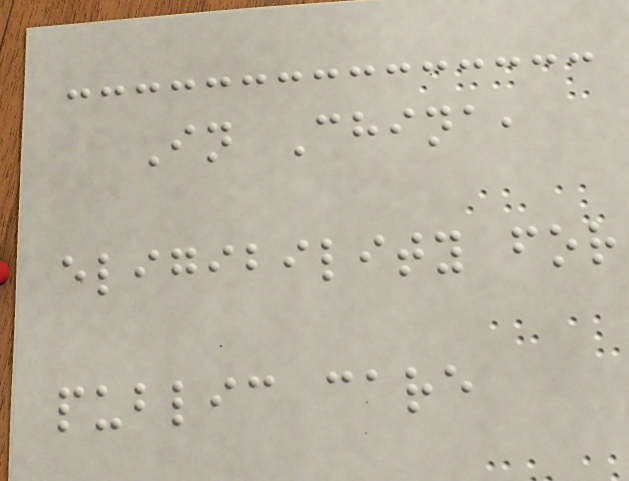In China,
eligibility for
public care
